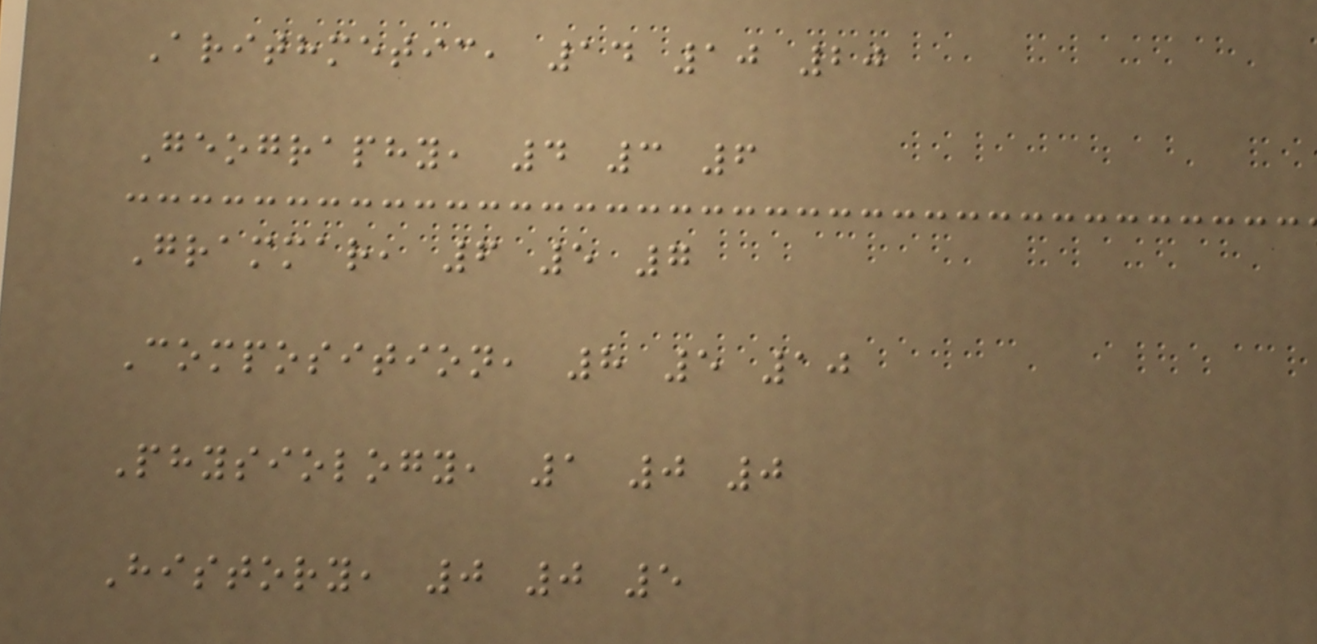Arithmetic, 14 10 20
Geography, 4 3 6
Grammar, 6 5 7
Composition, 8 5 10
Physiology, 1 0 0
History, 0 0 5
